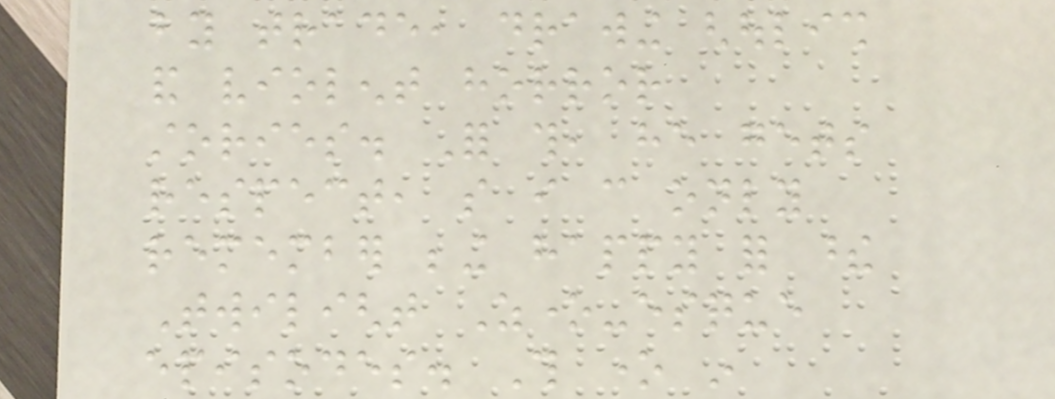by trade, drawing ghoulish
and violent horror
stories. For this, he gets
respect, so i can only
remember being happy for these
Twilight Zone-esque
episodes. This one in
